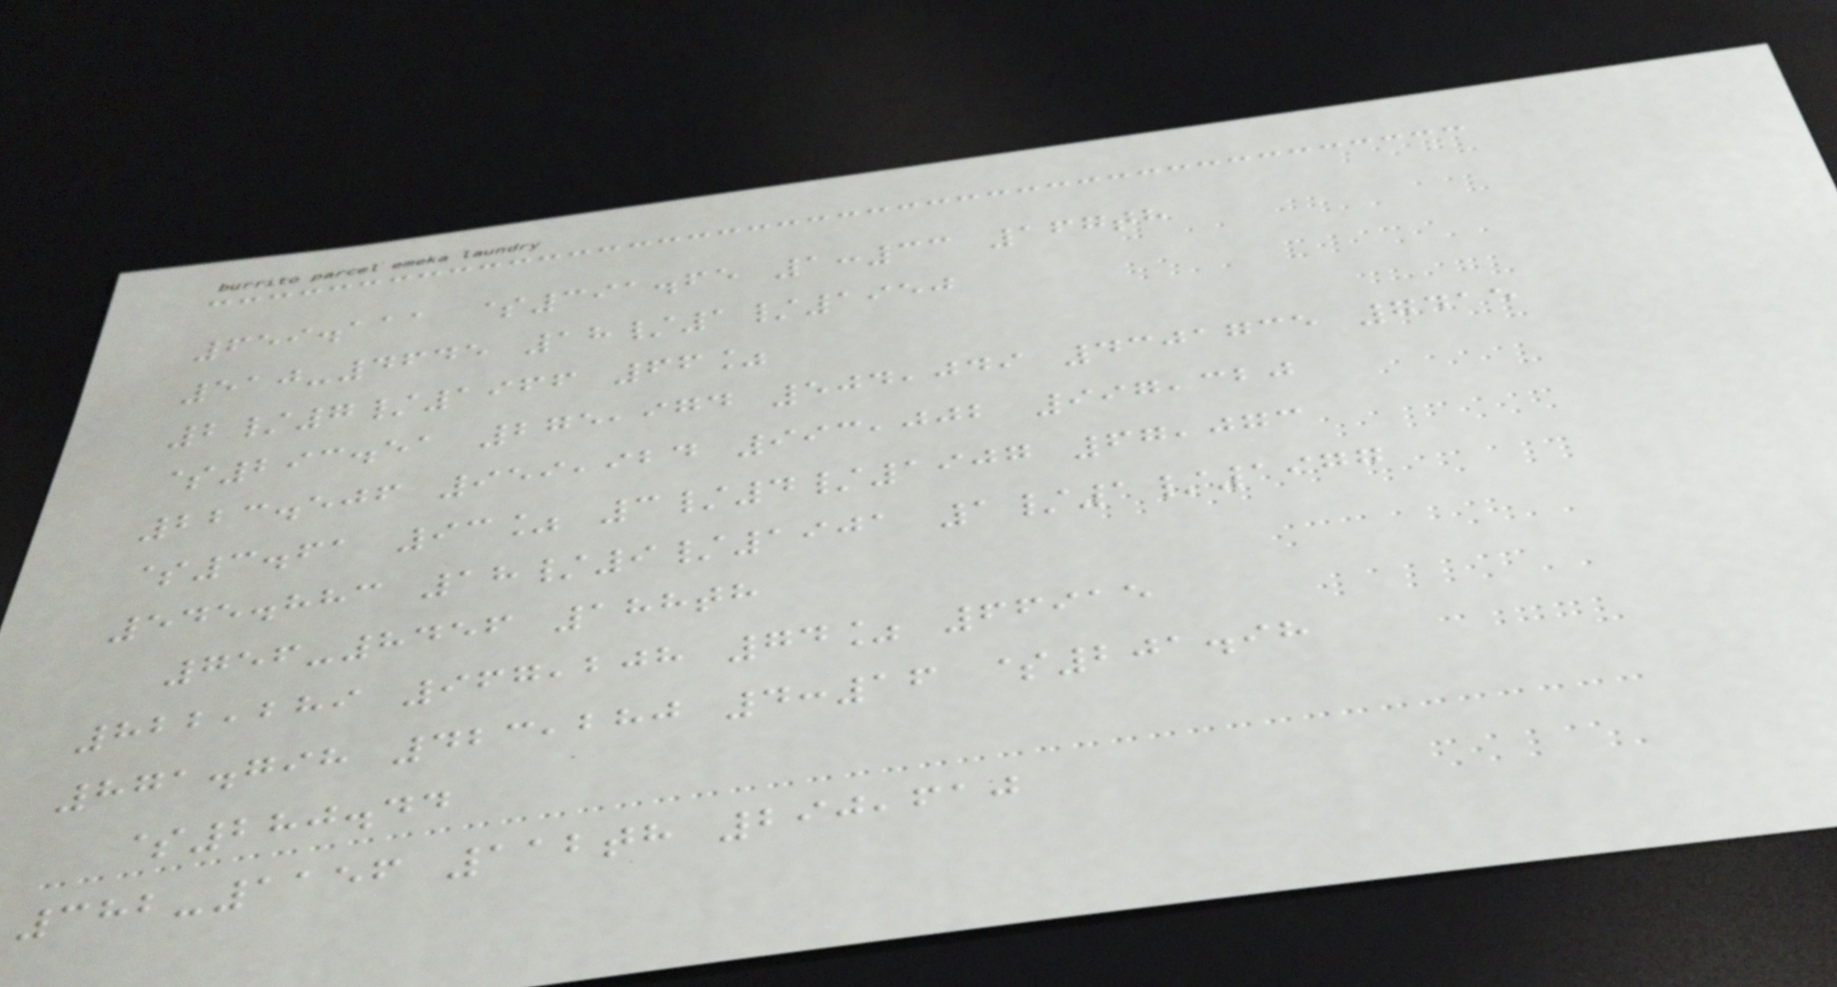659.111 $391.65 1:33 167th
510-4645 18/1/1950
2/7/1966 66%
$293.51 275,974 504,049 4301735 7415
223.506 959,924 993,002 997,320
$3.61 93% 3/4/1907 67,073
545.883 18/9/1901 1/1/1977
756-8456 188th
822,289 967,208 74% 66915
871.798 423,280 4:16 $201.98
$280.44
382-1156 112th 290,610
